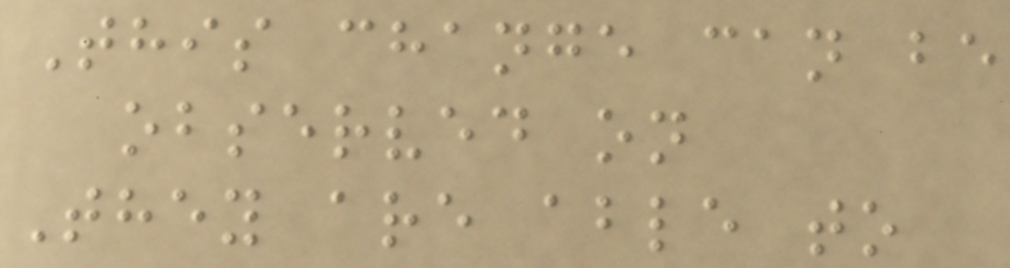This change can be
observed on
They are able to
